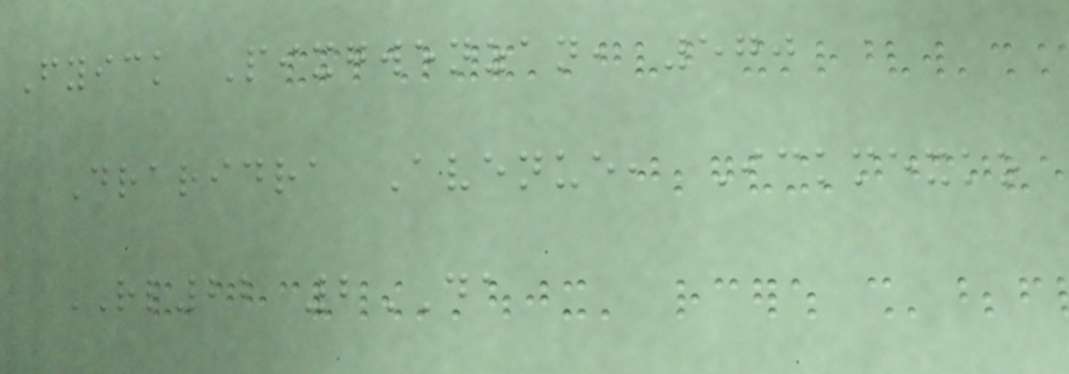Fyick Pixgwenzan, 570
Draridra Avenue, Ickmexko
RL22 2DA
